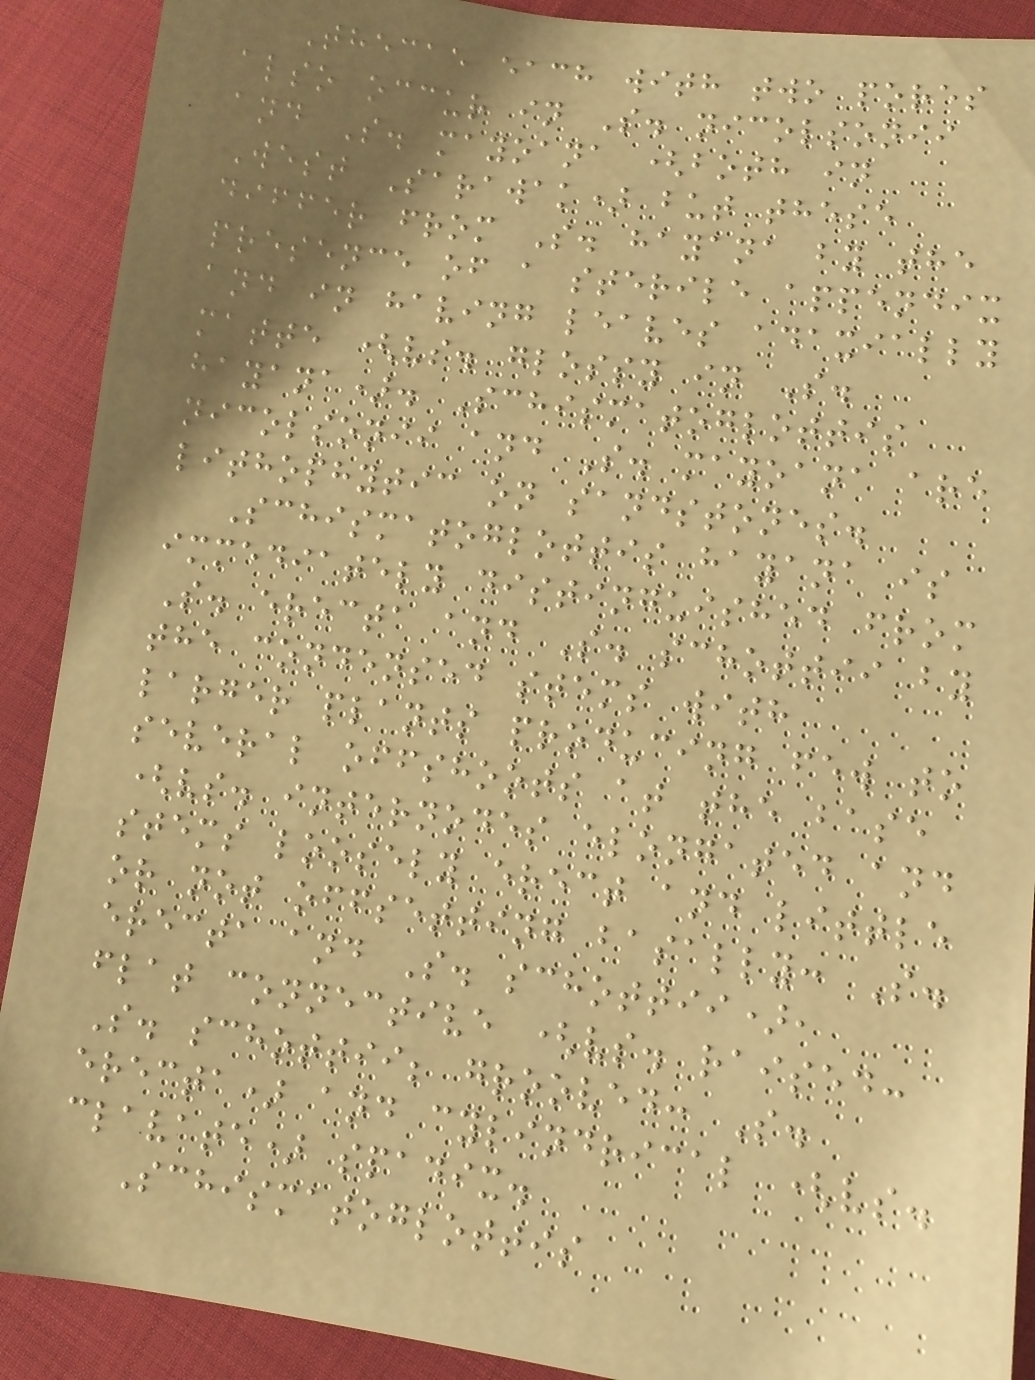Thecae each with two pores
also occur in S. nicolsonii
and S. mayoana (both in
West Sarawak) but these
differ from S. hayana by the
presence of a sterile appendix
and in having leaves adaxially
matte (vs. glossy in S.
hayana). Schismatoglottis
nicolsonii and S. mayoana are
lithophytic on sandstones.
Schismatoglottis hayana is
immediately distinguished from
S. erecta and S. schottii by
the condensed stems with
larger plants producing few to
several offshoots at the base
(vs. internodes elongated and
stems loosely erect and little
or not offsetting basally: S.
erecta and S. schottii),
flat connective (vs. raised:
S. schottii; grooved: S.
erecta) and cylindrical (vs.
clavate) spadix.
Schismatoglottis
